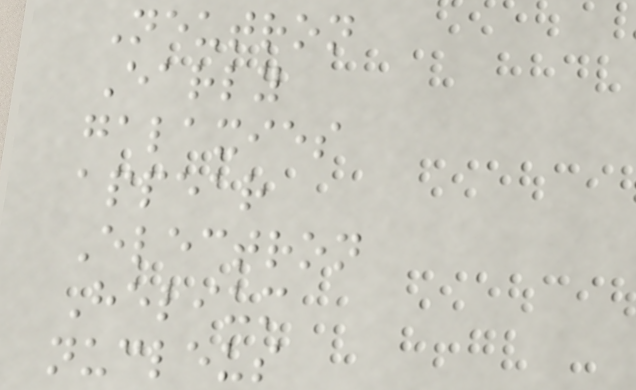Neutron
Early
galaxies
appear
Electron
Helium
nucleus
